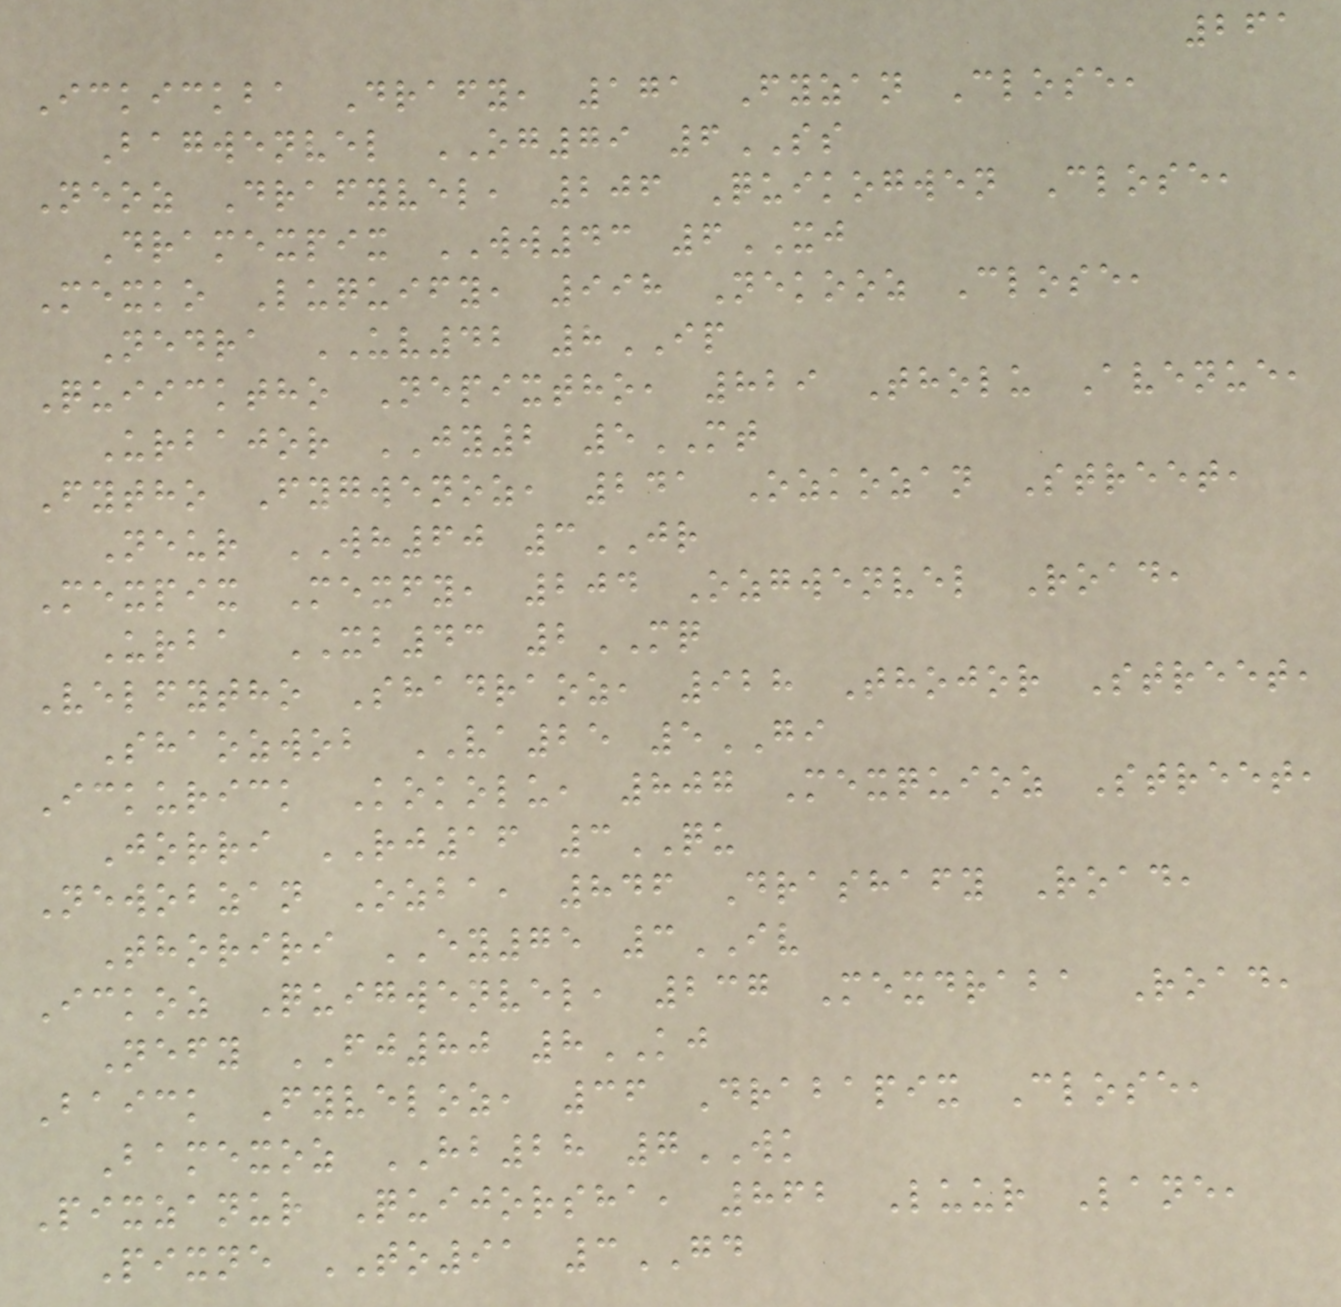261
Ickickba Drafy, 171 Fyzan Close,
Bagwenvel OG79 6SS
Neoz Drafyvel, 206 Quikogwen Close,
Dramexpix WW43 6XJ
Mexko Luquify, 998 Nekooz Close,
Nedra UV42 8IP
Quiicktho Nepixtho, 829 Tholu Avenue,
Urbajor JY2 5MT
Fytho Fygwenoz, 241 Ozkozan Street,
Neur WH60 3JR
Mexpix Mexfy, 204 Ozgwenvel Road,
Urba XB43 2MQ
Velfytho Shadraoz, 928 Thojor Street,
Shaozwob VA25 5GI
Ickurick Kokolu, 807 Mexquioz Street,
Jorri RJ16 3QU
Newobzan Ozba, 846 Drashafy Road,
Thoriri EY75 3IV
Ickoz Quigwenvel, 237 Mexdraba Road,
Nefy FJ80 8KJ
Baick Fyveloz, 36 Drabapix Close,
Bamexoz HB28 7WK
Pixzanur Quijorsha, 862 Luur Lane,
Pixne TO91 3GD
